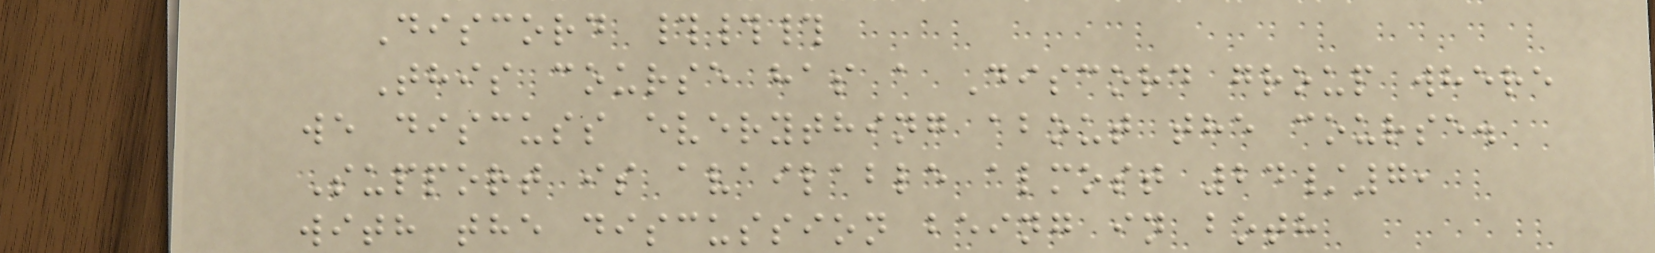Discord ###
This course has a Discord group where
we discuss everything about the course.
Support is available almost 24/7,
with the discussion being in both
